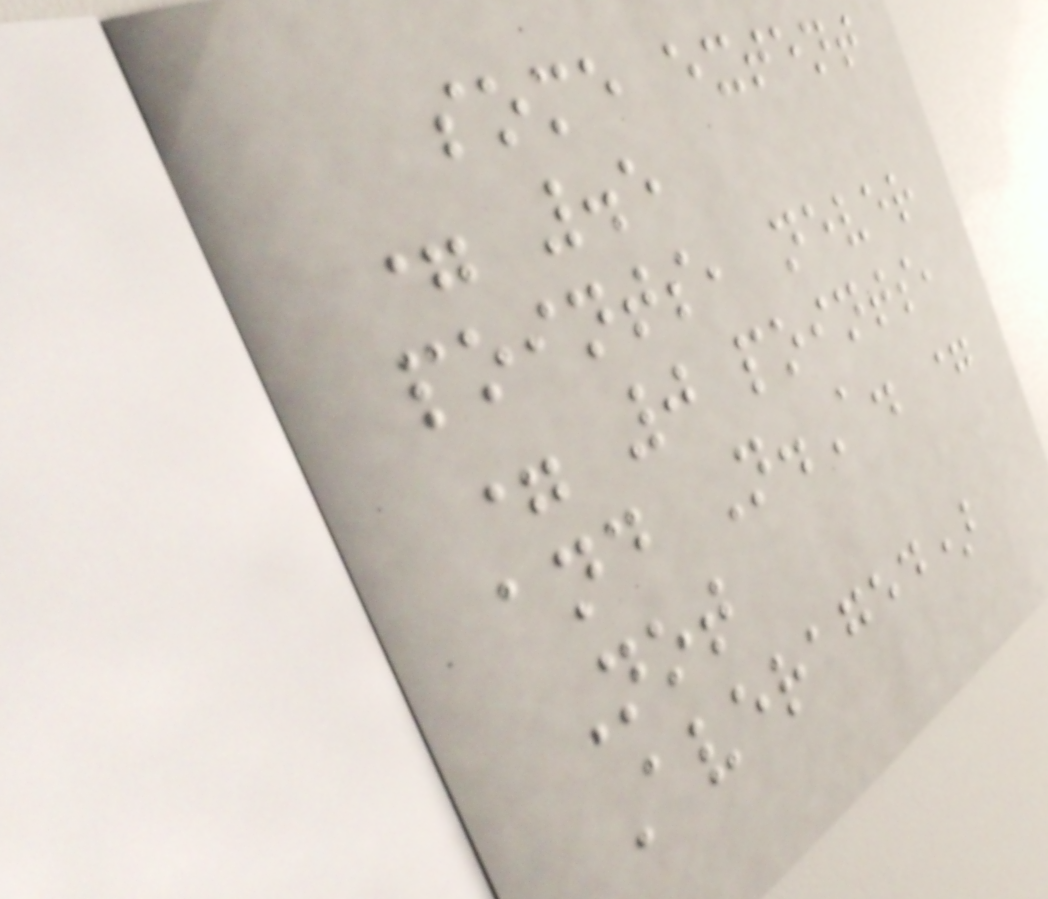some extent
= .5
points, never
= 0 points,
and N.A. =
Not
Averaged)
